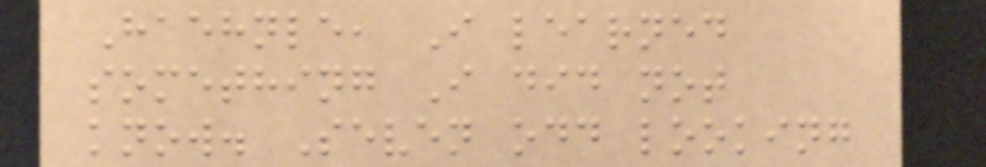Haehnle, I learned
something I did not
know. Seven odd looking
